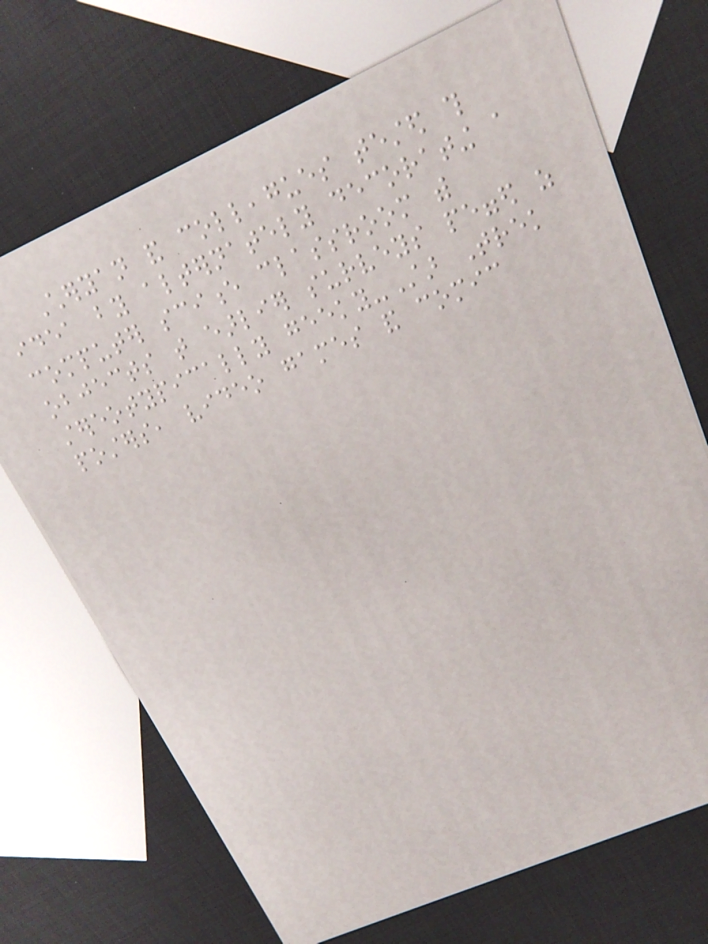Cheryan and colleagues tested this
idea by alternately decorating a
computer science classroom with
objects that earlier surveys pegged as
stereotypically geeky-Star Trek
posters, video games and comic
